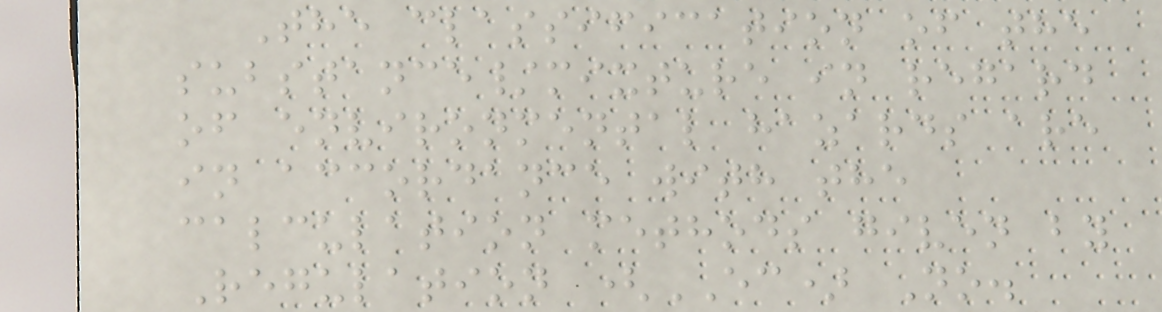The classification of the
substance/mixture in regard
of environmental hazards are
in accordance with the
calculation methods given by
Regulation (EC) No.
